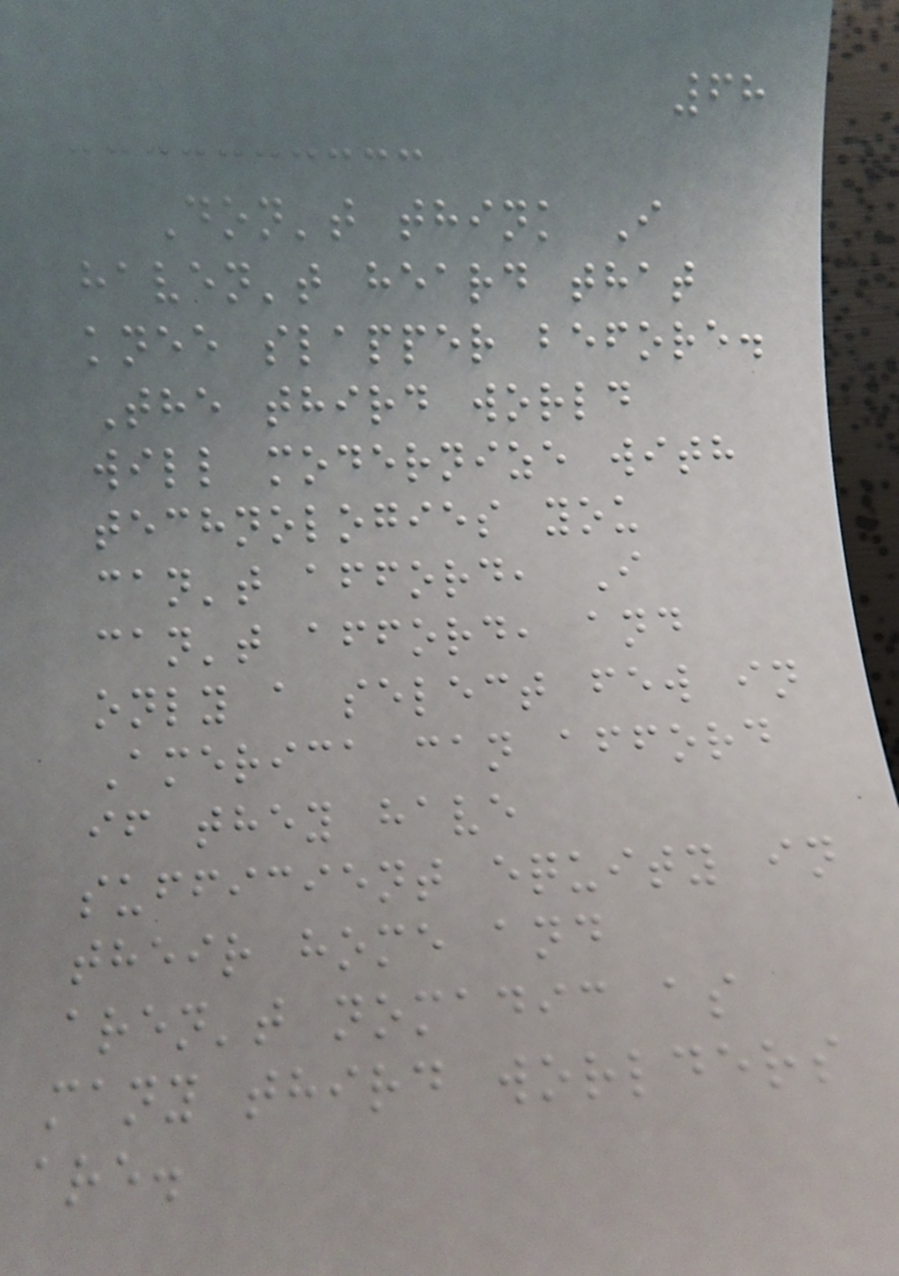68
Don't think I
haven't heard that
knee slapper before.
The third world
will modernize with
technologies you
can't afford, I
can't afford, and
only a select few in
America can afford
if they have
sufficient equity in
their home and
aren't nomadic as
many third worlders
are.
